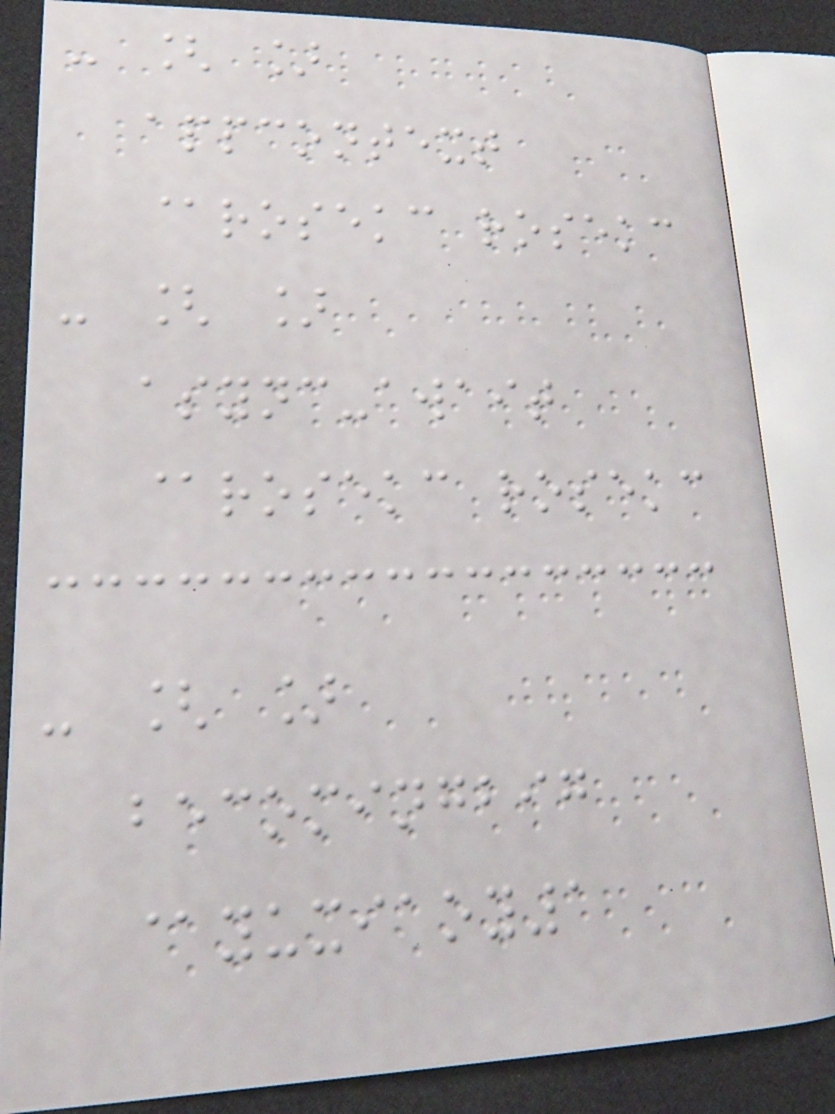- [ ]
appcontext
@rosekc rosekc
- [ ]
async-await
@rosekc rosekc
- [ ]
becomingbig
@yuxiaoy1
